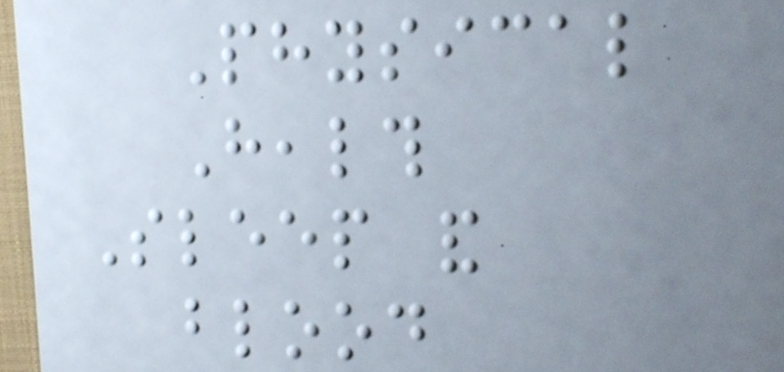Physical
Health
Sleep and
blood
